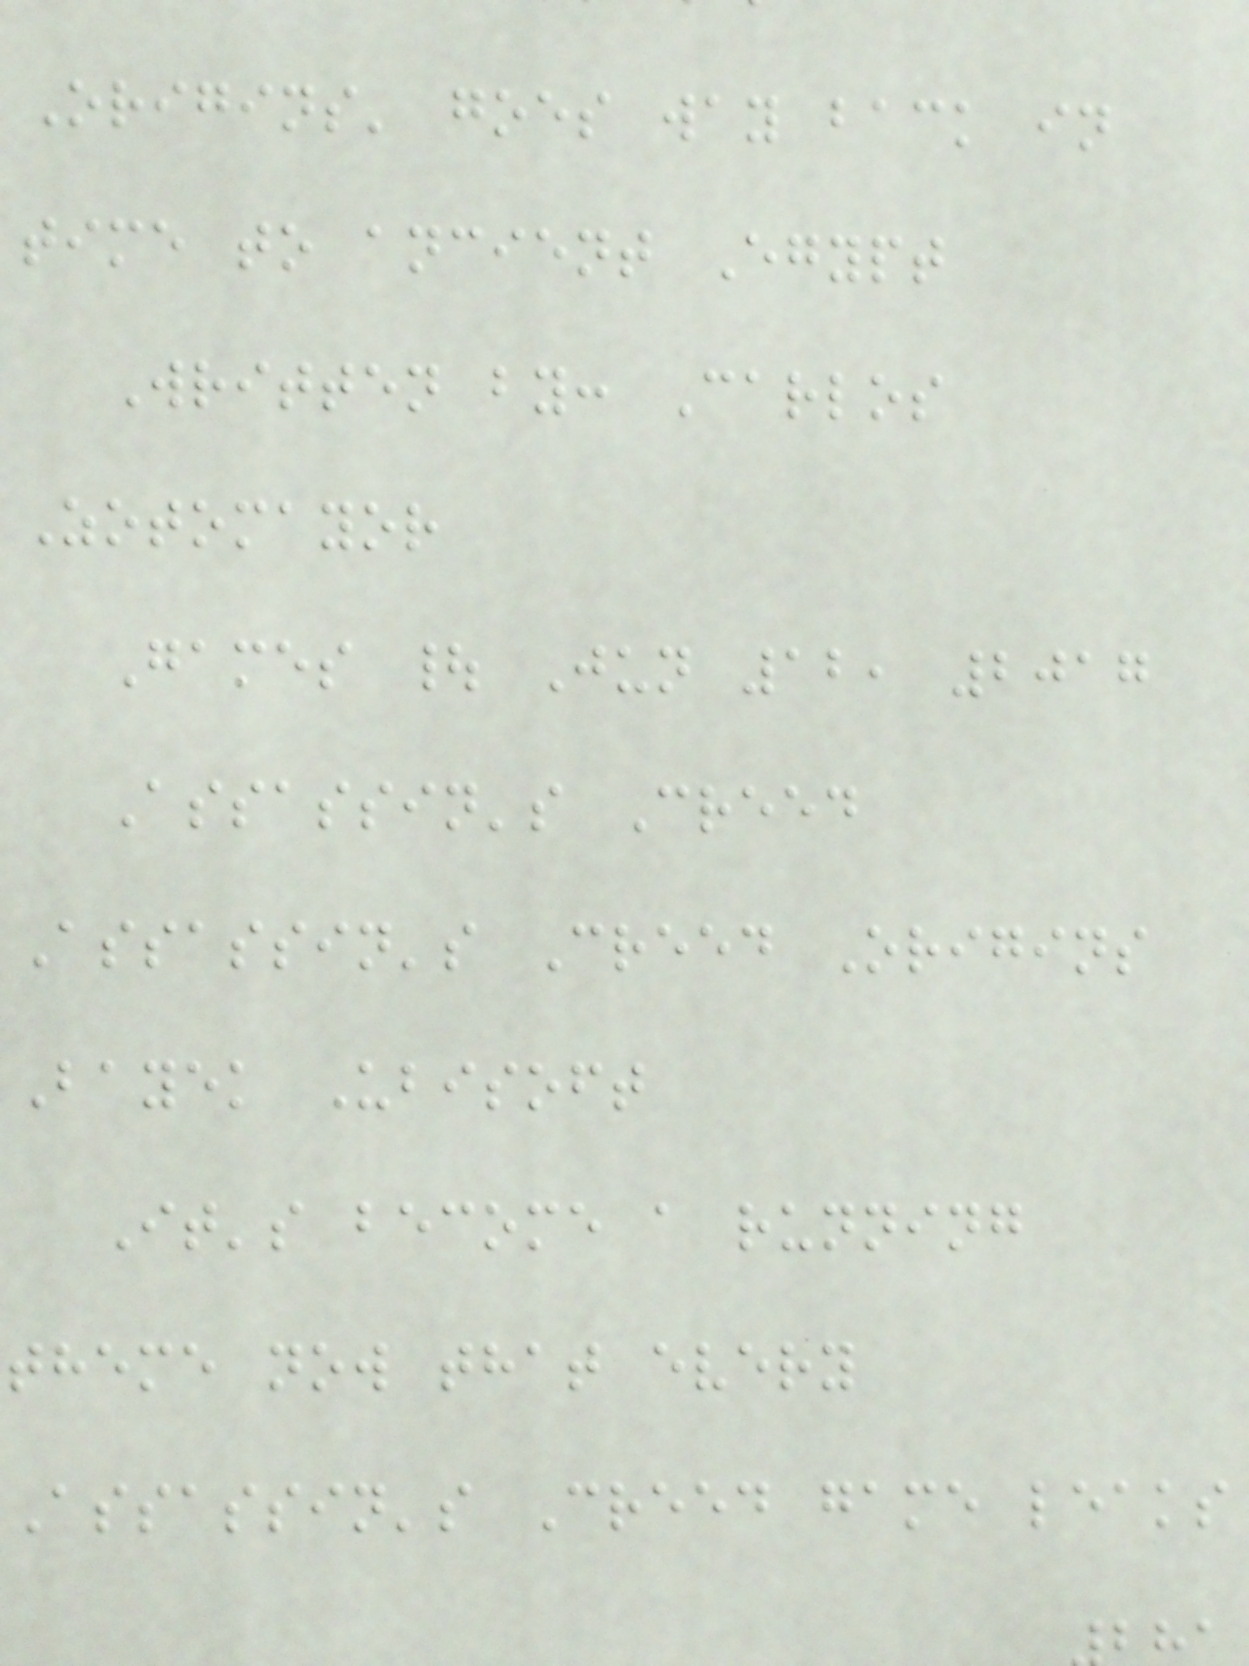Origins' goes way back in
time to ancient Egypt
Written by: Carlos
Zotomayor
Games | Jun 12, 2017
Assassin's Creed
Assassin's Creed Origins
Bayek Ubisoft
It's become a running
theme now that every
Assassin's Creed game leaks
